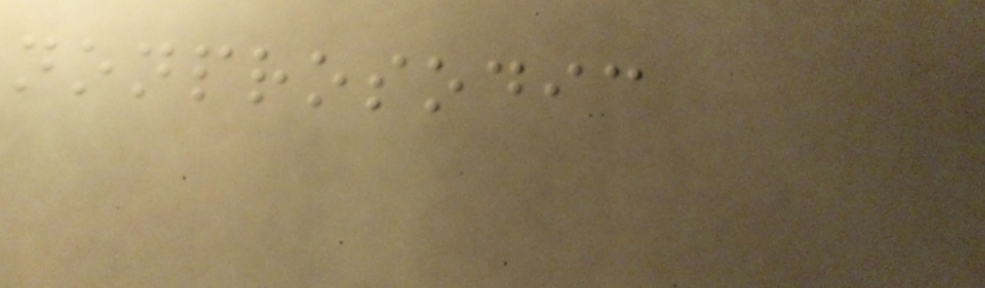nonprosodic
